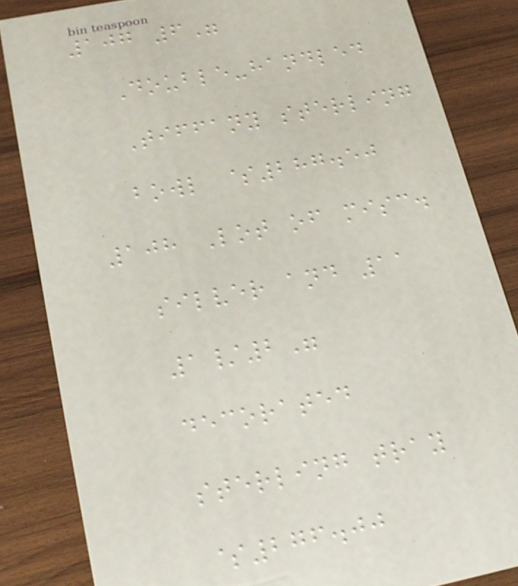107 6"
Double-handled
Tiffany sterling
bowl $287.50
108 Lot of misc.
silver and 11
1/2"
decorated
sterling tray
$276.00
